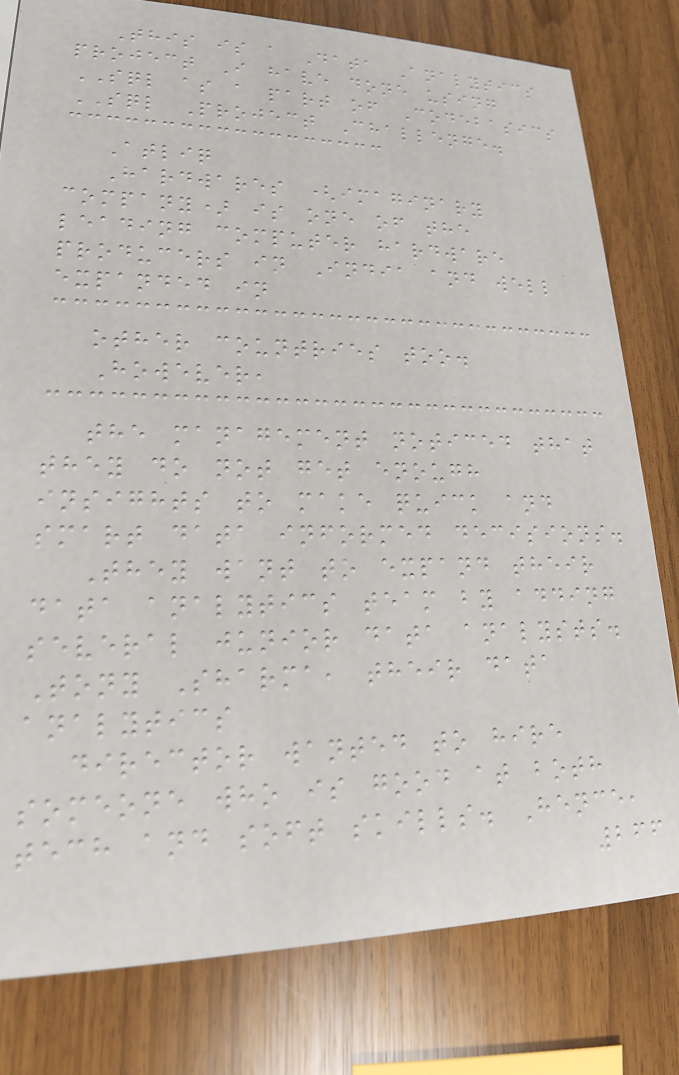This is a Data Analytics
project I have done using
SQL as a part of Codebasics
SQL Project Challenge.
Atliq
Hardwares (imaginary
company) is one of the
leading computer hardware
producers in India and well
expanded in
other countries too.
However,
the management noticed that
they do not get enough
insights to make quick and
smart data informed decisions.
They want to expand their
data analytics team by adding
several junior data analysts.
Tony Sharma, their data
analytics
director wanted to hire
someone who is good at both
tech and soft skills. Hence,
266
